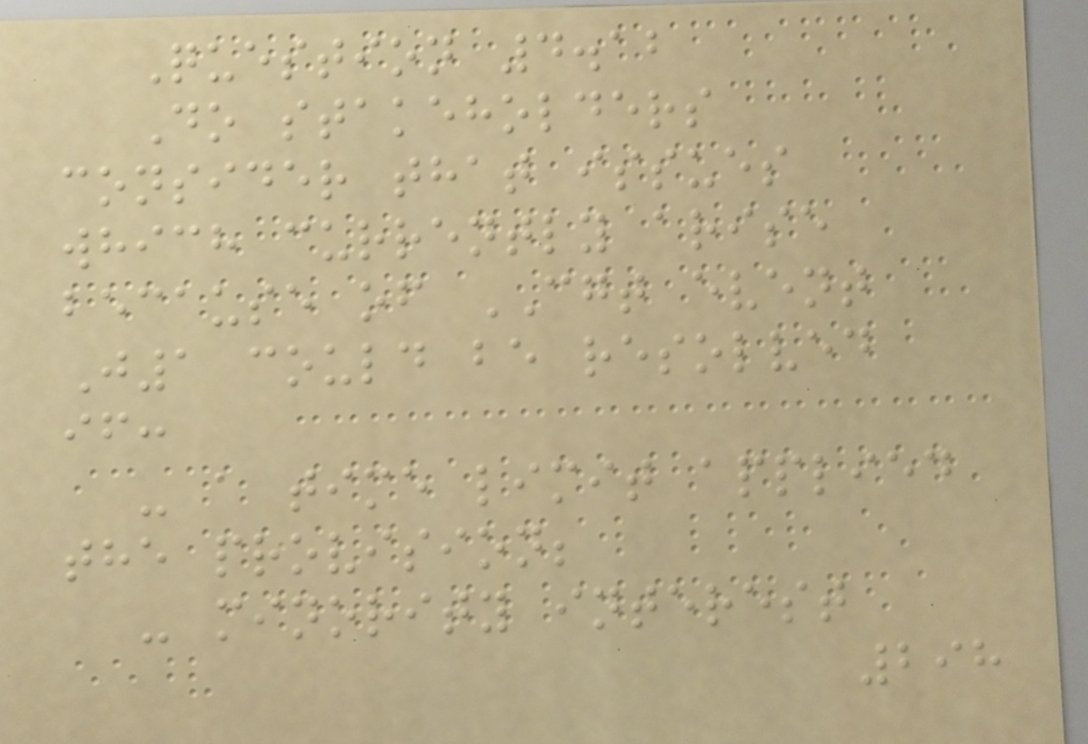Question 4.12
Do stakeholders
consider that issues
which currently arise
because of CGT event
J1 could be resolved
if:
- a time limit applied
the provision;
- minority interest
298
